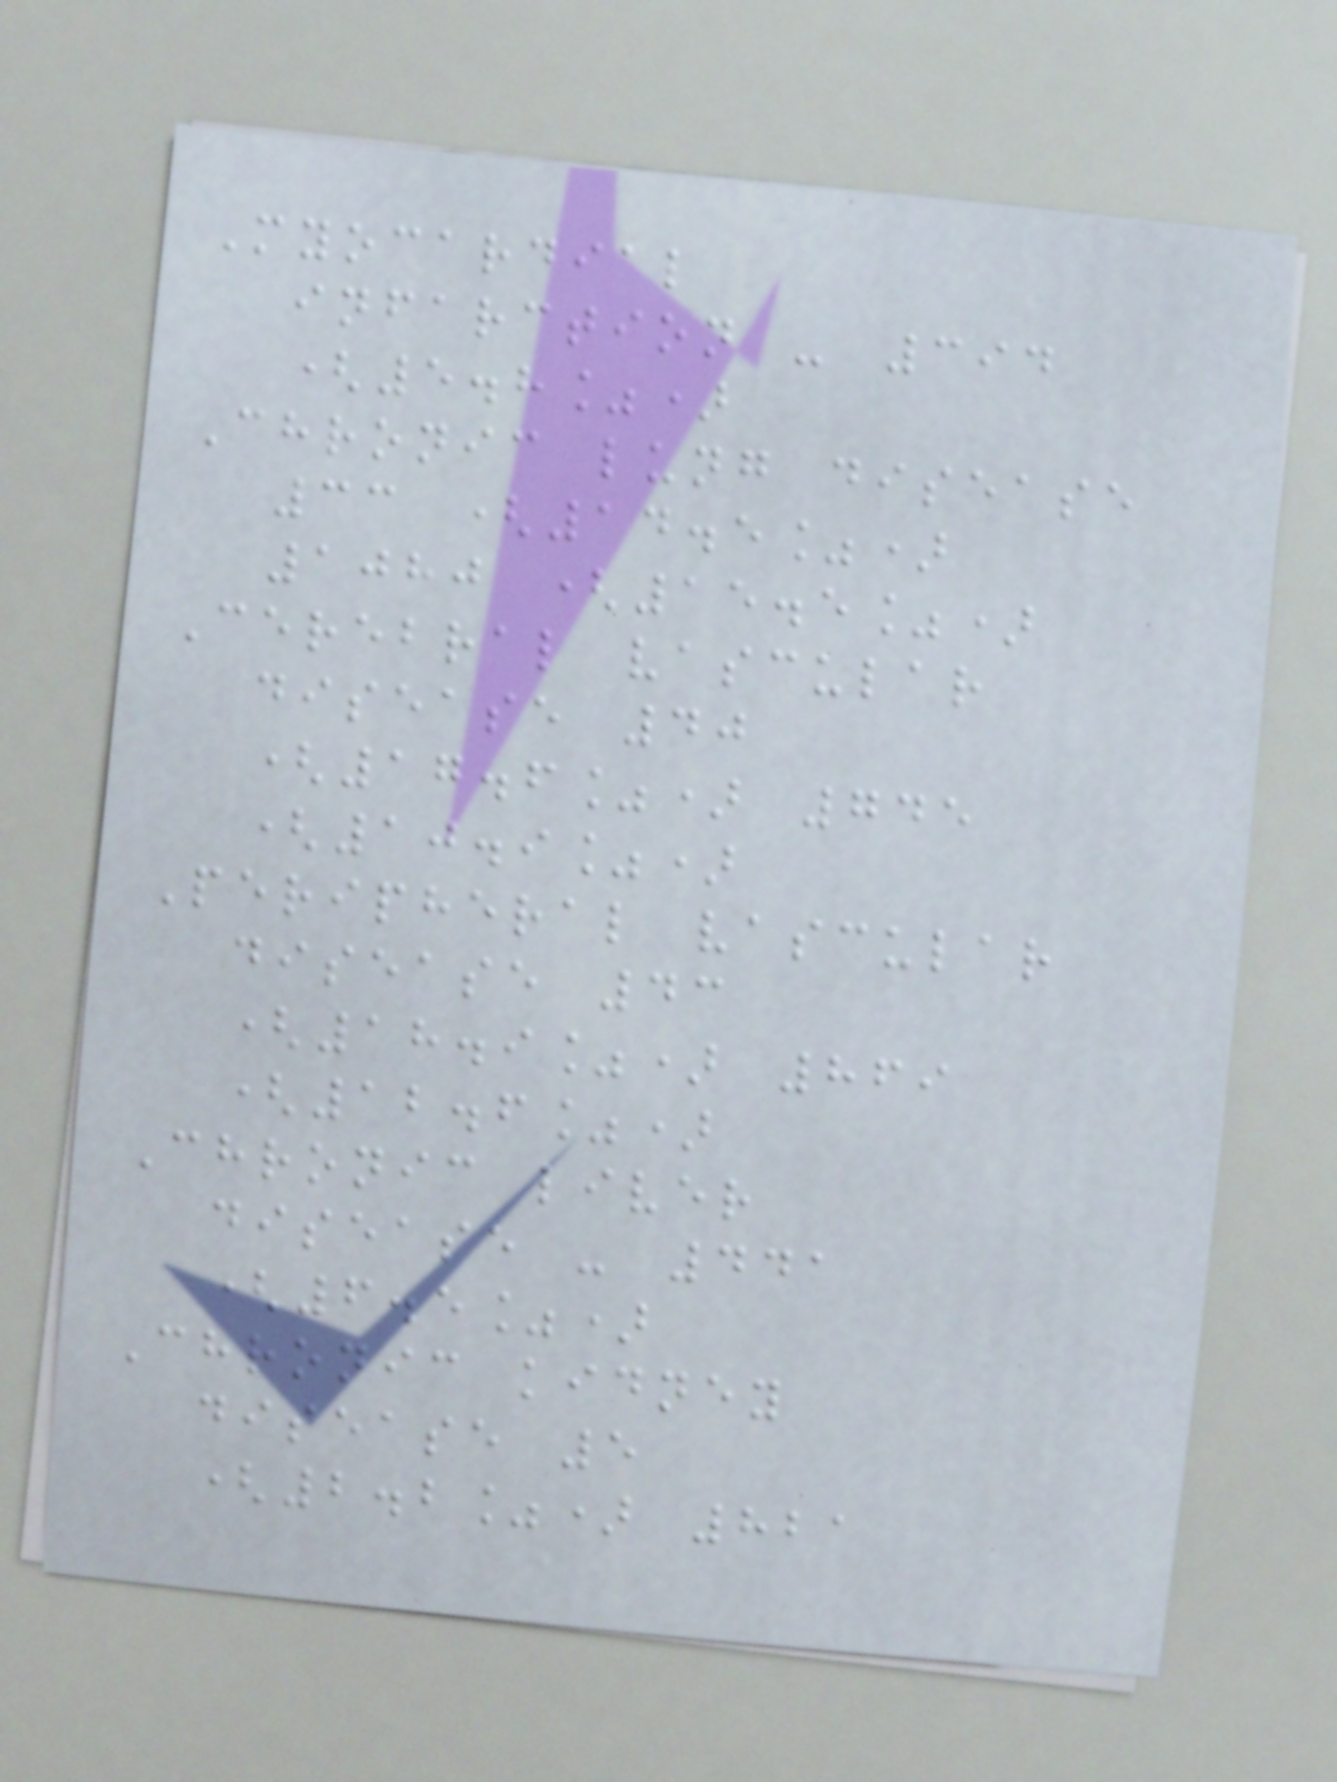Myocardial
infarction - 394
(5.8%)
Chronic lung disease
33 (14.5%)
1080 (15.5%)
Cerebral vascular
disease 40
(17.6%) 745
(10.9%)
Peripheral vascular
disease 43
(18.9%) 869
(12.6%)
Chronic liver
disease - 441
(6.5%)
Chronic kidney
disease 5
(2.2%) 821
